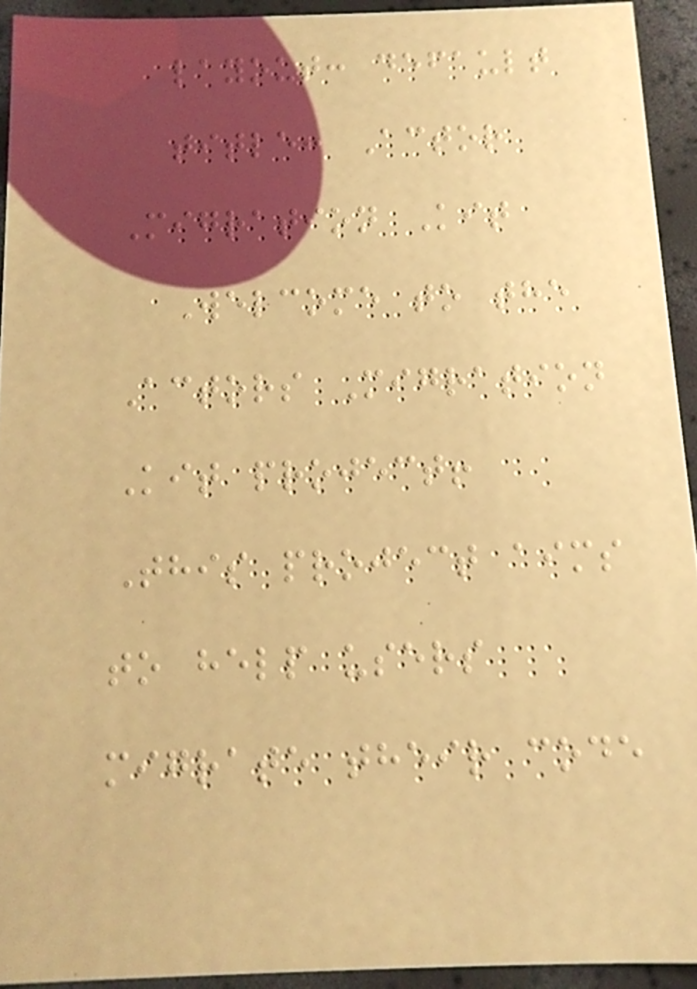layout: default
title: Actor
Migration Kit
Welcome to the
Actors Migration
Kit project!
This project aims
to help users
migrate their code
